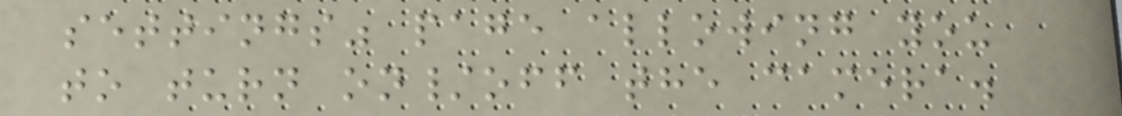settings" page allowing you
to turn on/off the camera.
